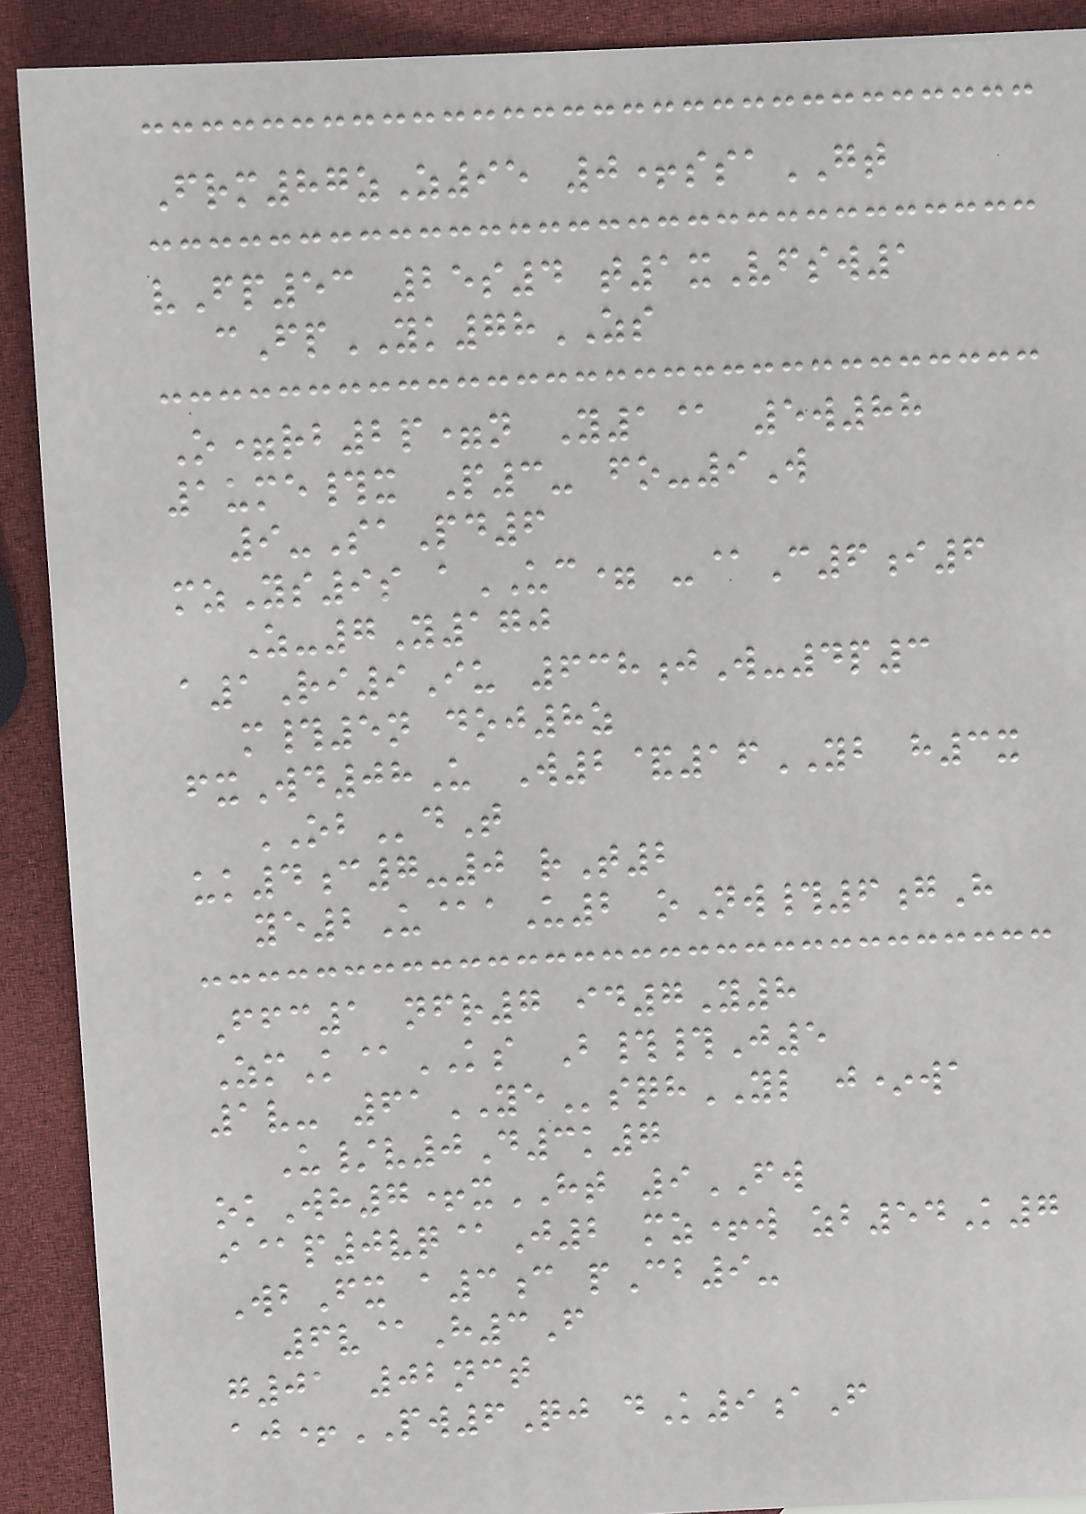Frm87zZ95 0+ssaGT
vFp53 25s4 t1xVfsw1
cFpYK78ZS
O=rb2p=n Y1@ 5w88
1ume#x P3- fo-9W
9-SaPd6
mzYs9s aUC= -@C6i6
Z-7Y170
a1Ri9Iu 638jW-4p3
m#5n doj8z
fxWd08U W2&16YB h3x
OBdT
uk4c7-0 rT2
ye2U@aU2 oNw#6gH
Ffc1 nfr7 id7Y8
ZmK@KS B##J5
1v- 61YEsqhYL j*wa
U/v0D3k7
okWh7+xHT 9FW
i@p0vq@J2 mz+w zb54K7
WbFx a3c pCb9-
6v@H3F
g01 02nct
aj+PW6Qj dK9aF
